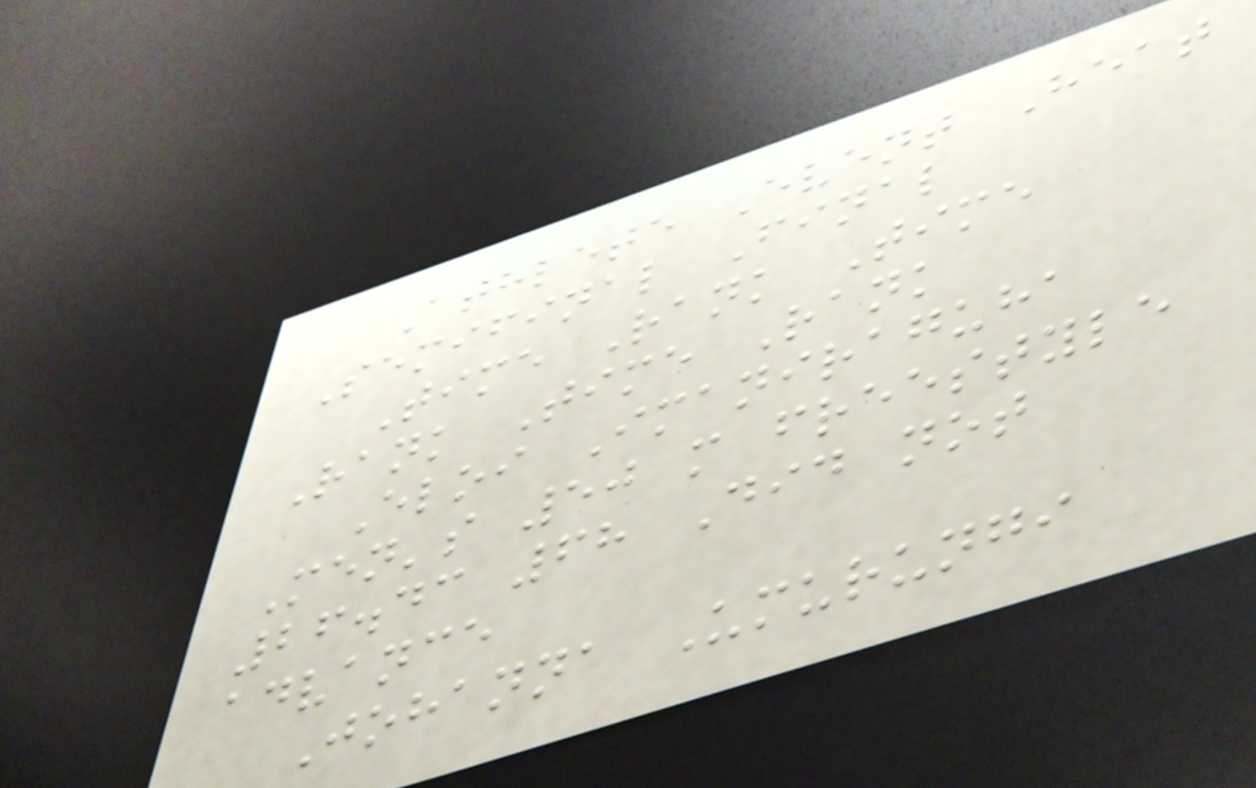Athlete Event Heat
Semifinal Final
Time Rank Time
Rank Time Rank
Eloi Imaniraguha
Men's 50 m freestyle
26.43 68 Did not
advance
Johanna Umurungi
